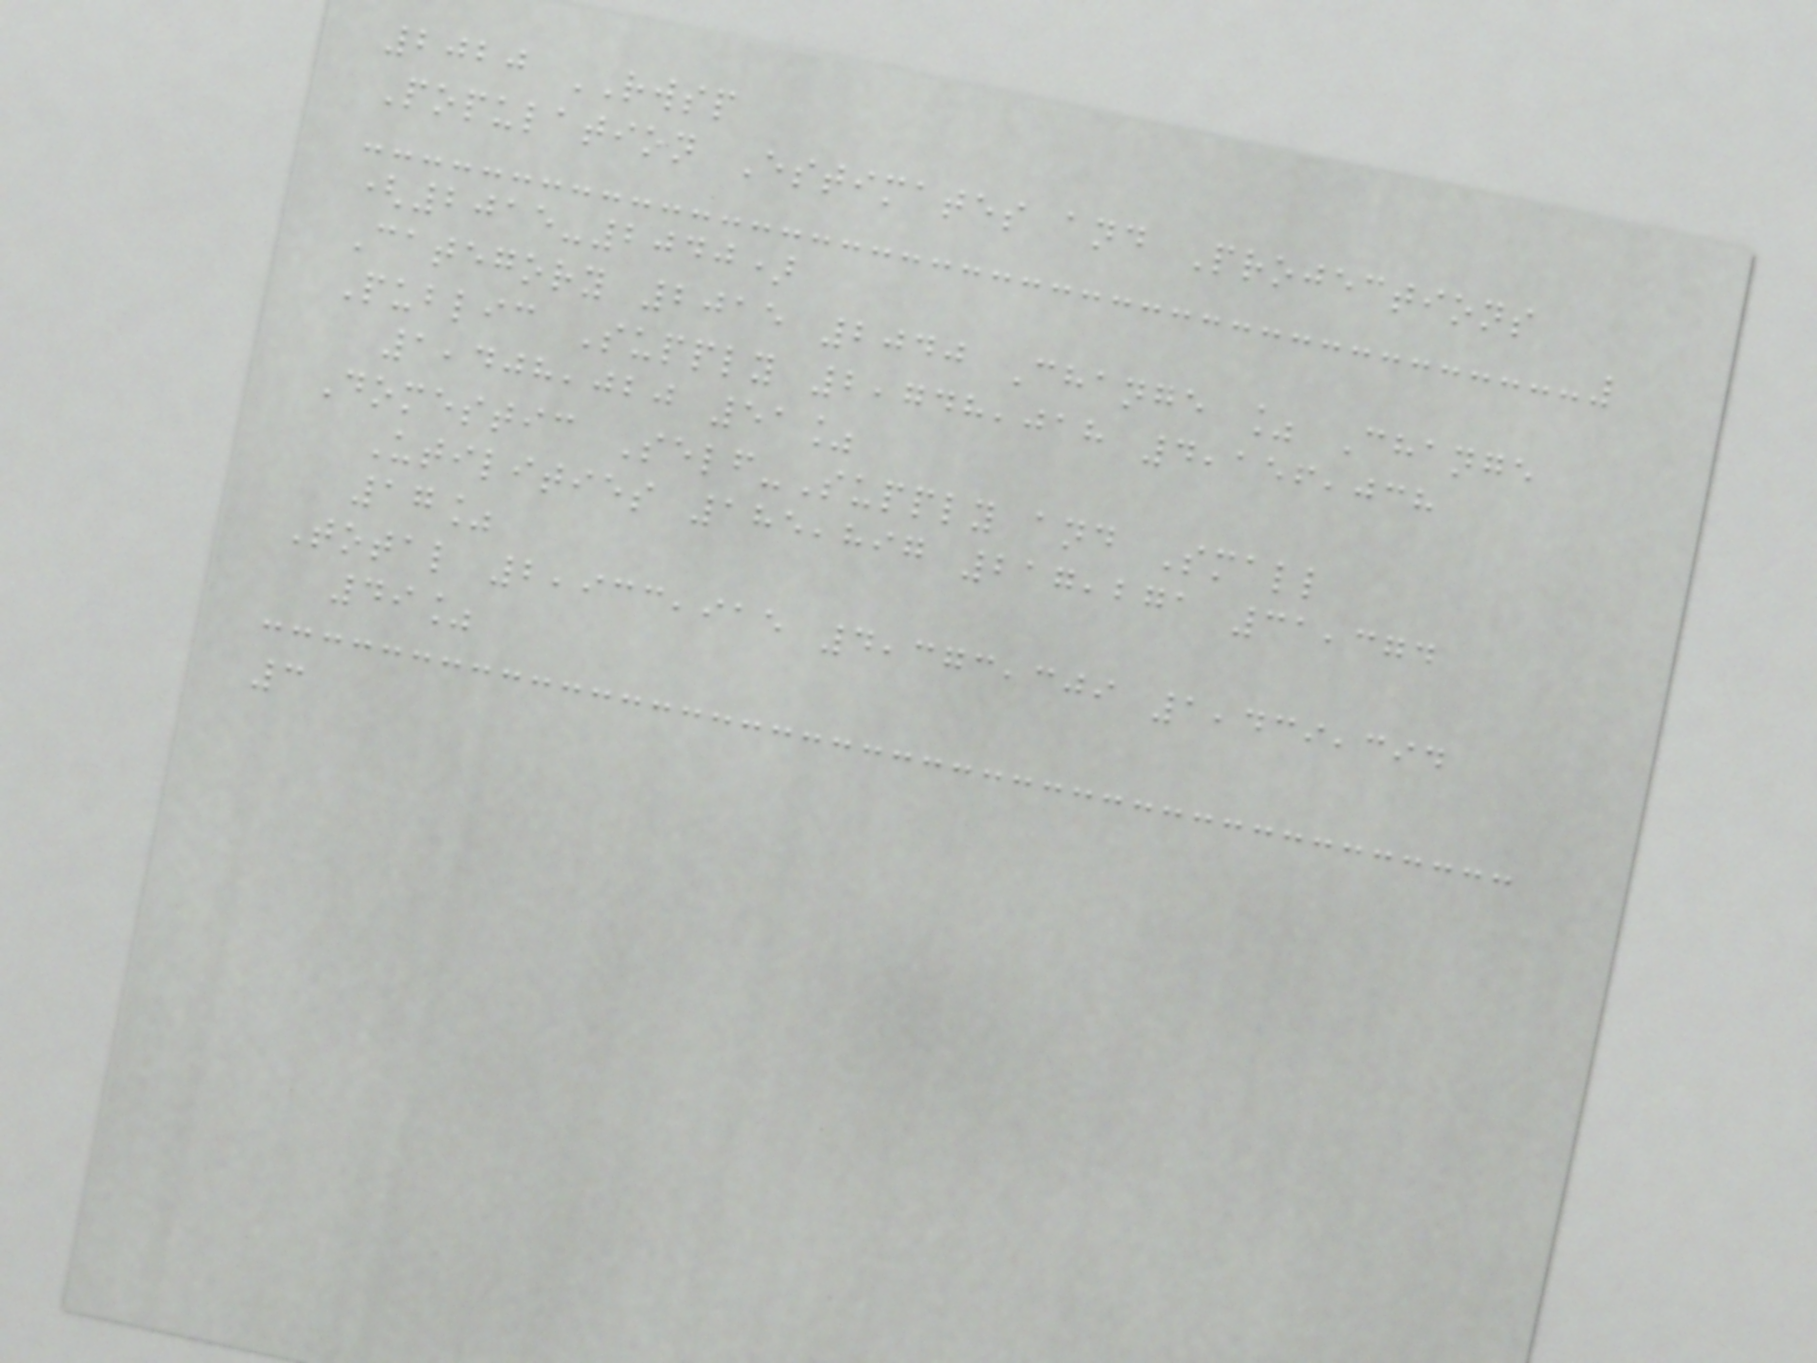2020 RWSP
Population Estimates and Projections
(2015-2040)
Category 2015 2040 Change % Change
Public Supply 2,748,018 4,156,038
1,408,020 51%
Domestic Self-Supply and Small
Utilities 185,897 217,271 31,374
17%
Total 2,933,915 4,373,309 1,439,394
49%
3
